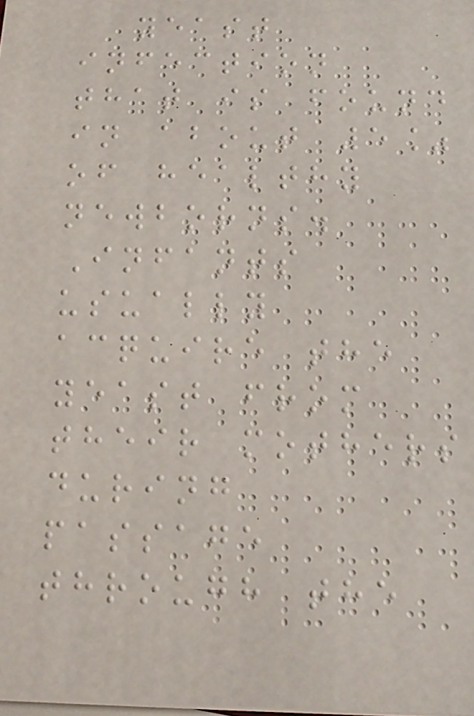yeast
infection
that is found
in about 5%
of healthy
newborns.
Infants
usually
acquire the
yeast from
their mothers
during
passage
through the
